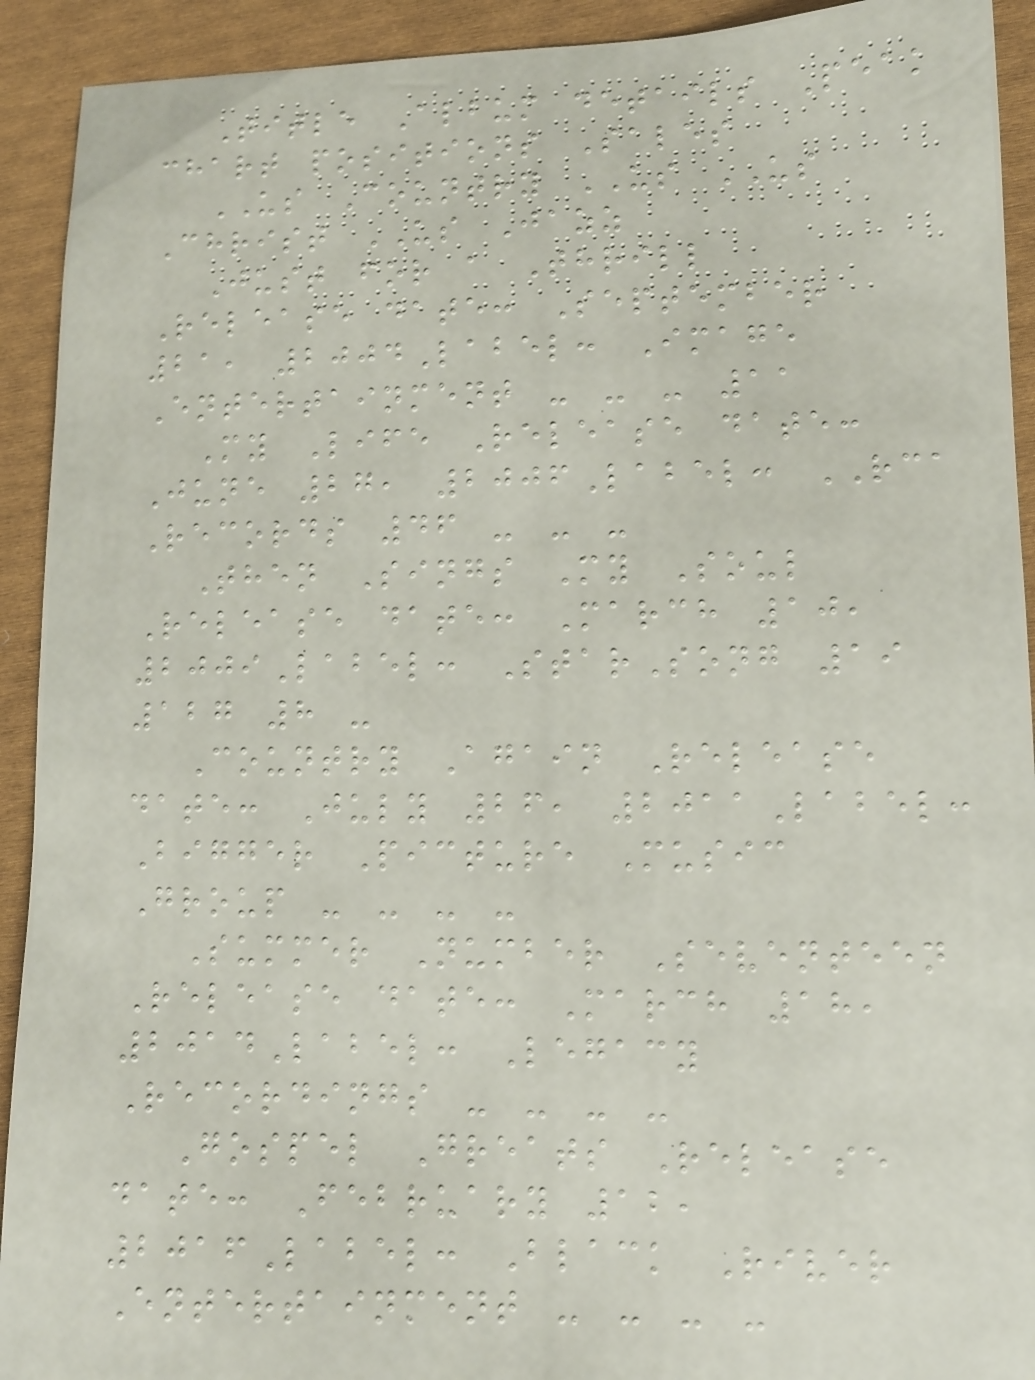Title Album details Peak
chart positions Sales
US Country US US
Christ US Jazz
Just for a Thrill
Release date: September
21, 2004Label: Image
Entertainment - - - 11
My Life Release date:
June 27, 2006Label: RCA
Records 46 - - -
Then Sings My Soul
Release date: March 10,
2009Label: StarSong 19
127 8 -
Country Again Release
date: July 26, 2011Label:
Bigger Picture Music
Group - - - -
Summer Number Seventeen
Release date: March 18,
2014Label: Legacy
Recordings - - - -
Gospel Greats Release
date: February 12,
2016Label: Black River
Entertainment - - - -
